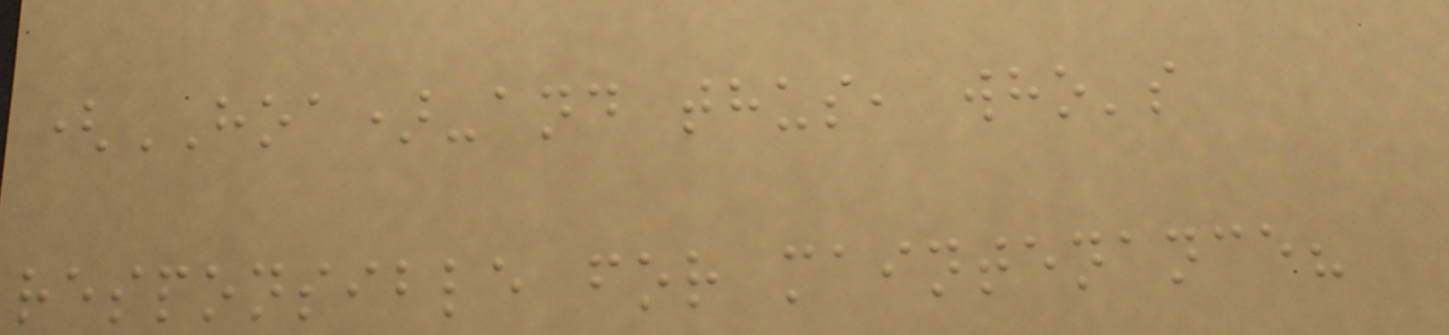(HOA)-and thus, who's
responsible for maintenance?
